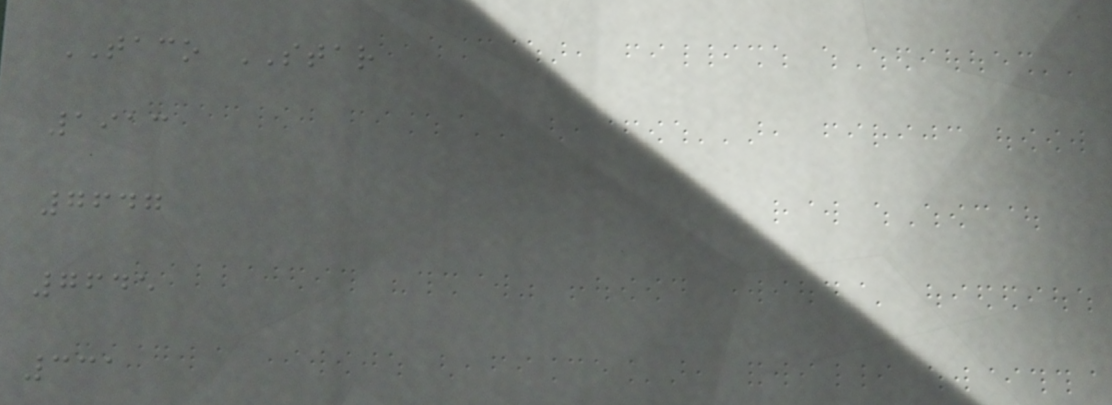TACO STAR
1913
7647
7645
331
